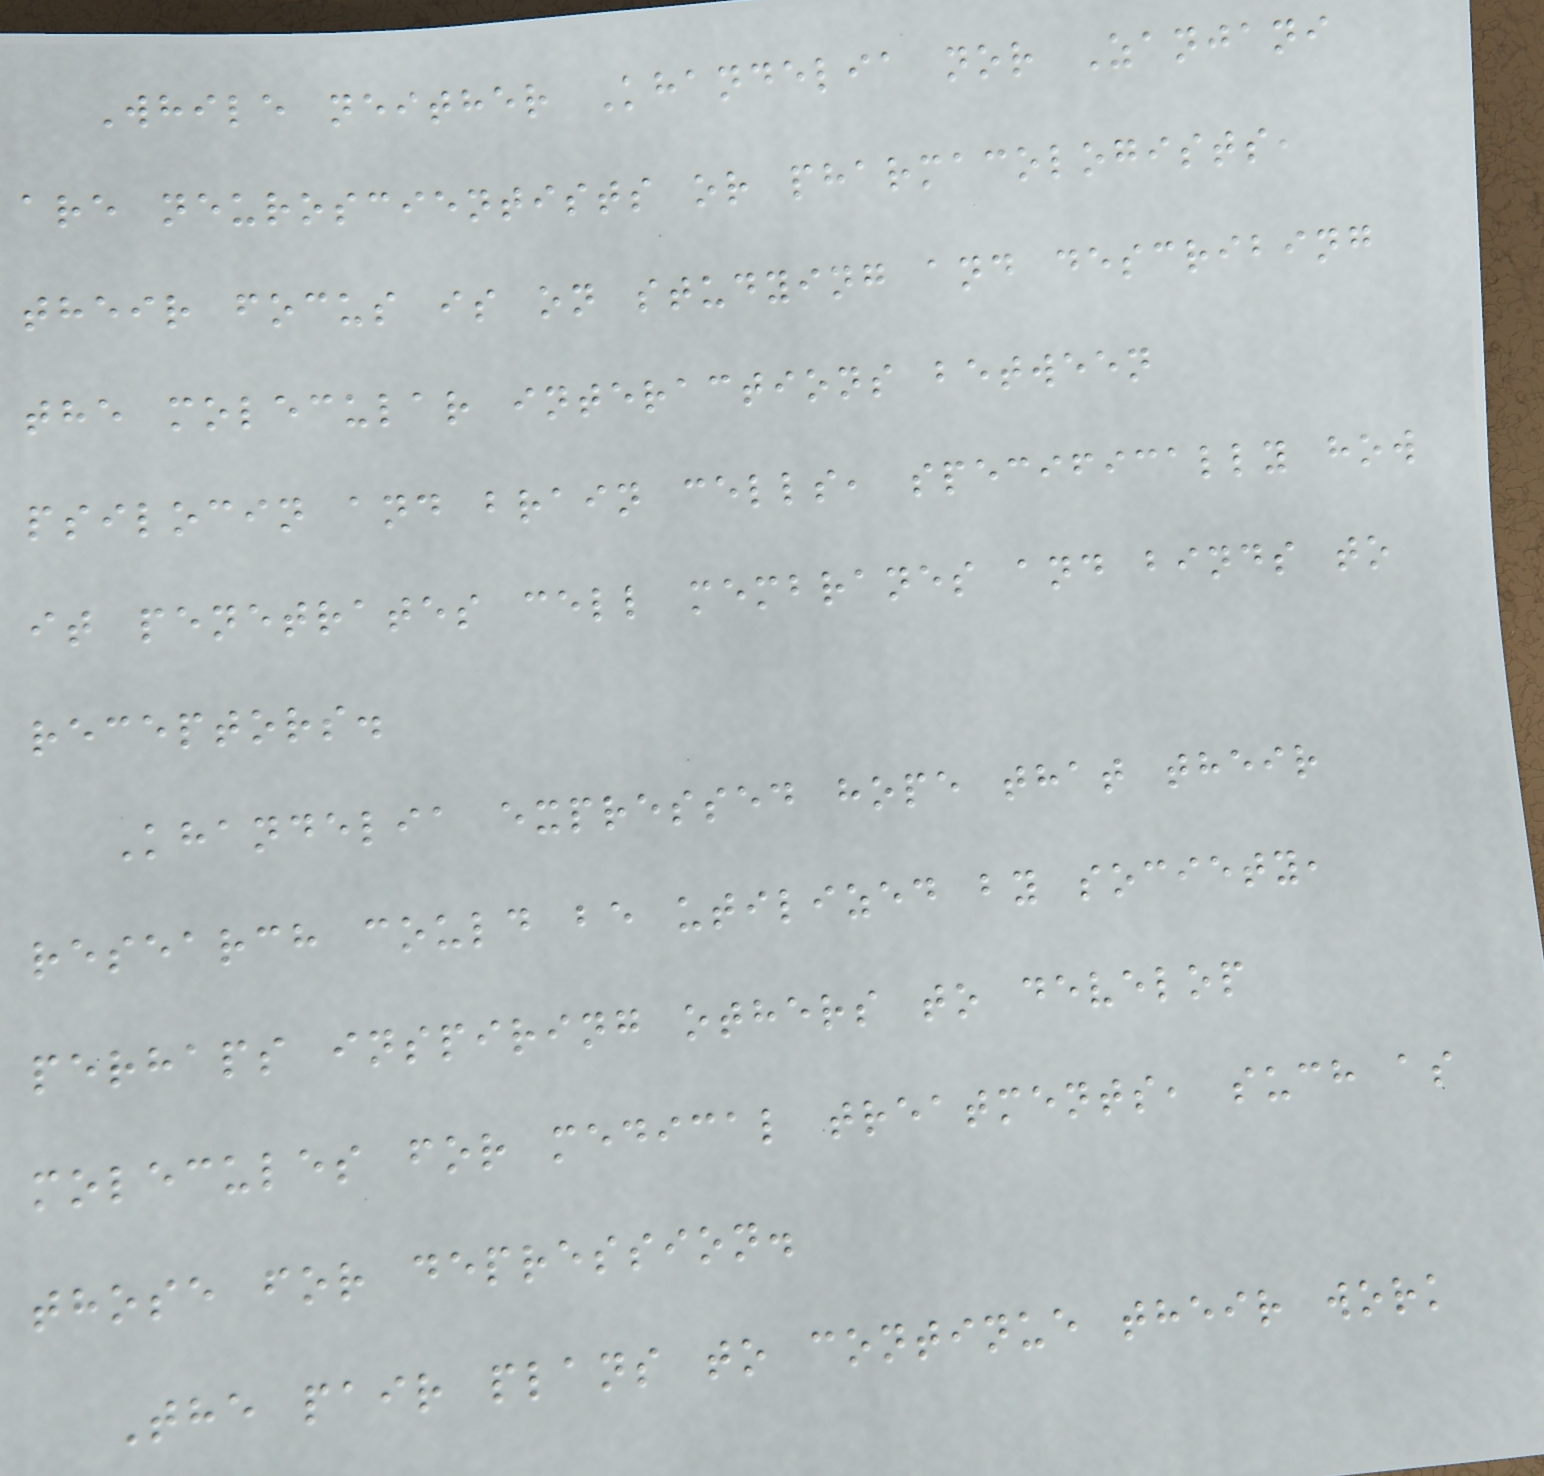While neither Khandelia nor Zanjani
are neuroscientists or pharmacologists,
their focus is on studying and describing
the molecular interactions between
psilocin and brain cells, specifically how
it penetrates cell membranes and binds to
receptors.
Khandelia expressed hope that their
research could be utilized by society,
perhaps inspiring others to develop
molecules for medical treatments, such as
those for depression.
The pair plans to continue their work
